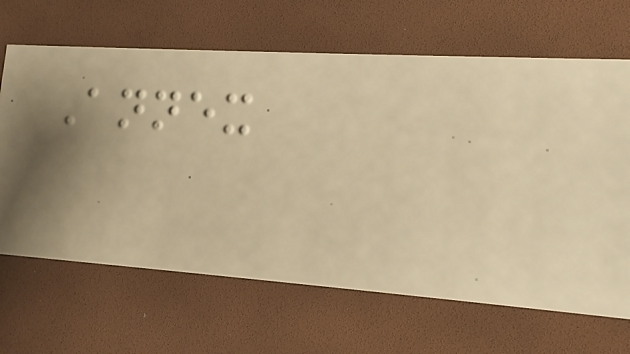Annex
